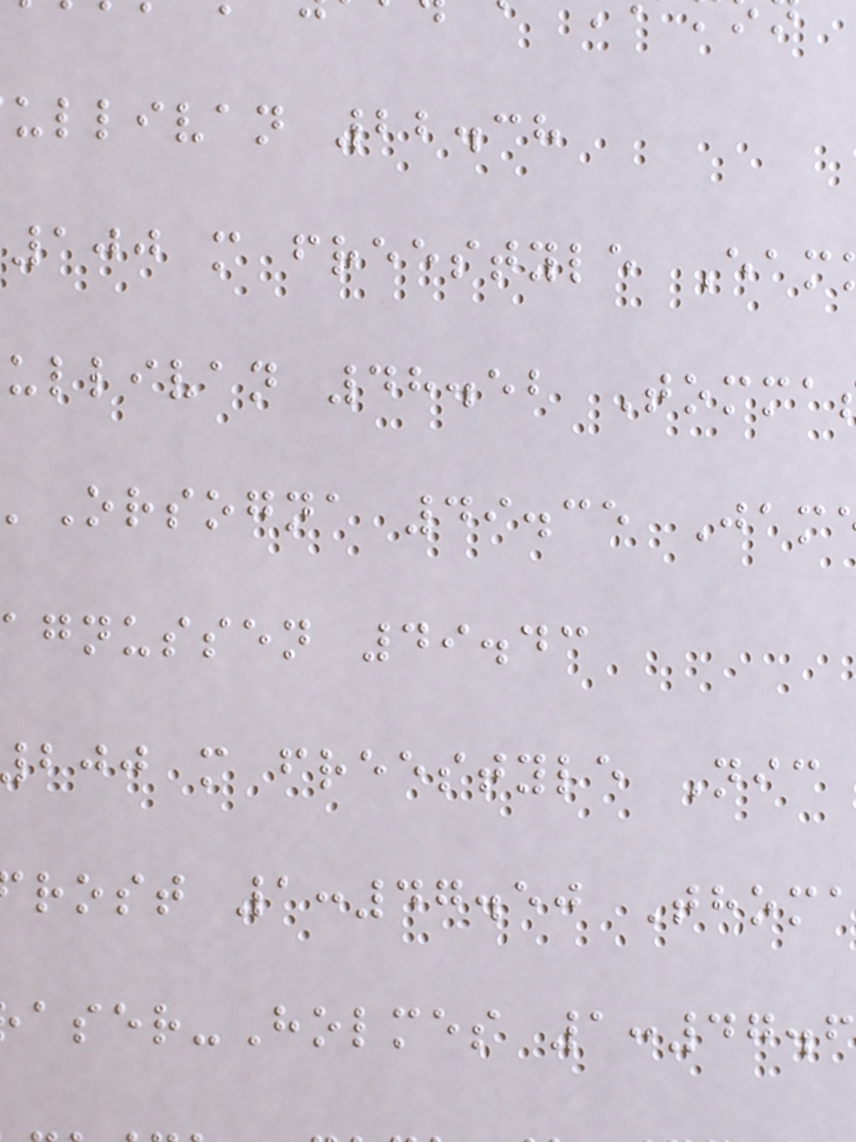ullivan 22.38
100 m freestyle Eam
ullivan 48.52 Tomma
'Orsogna 49.35 Jam
agnussen 49.43
bjj m freestyle Nic
rost 1:47.50 Thoma
aser-Holmes 1:47.6
